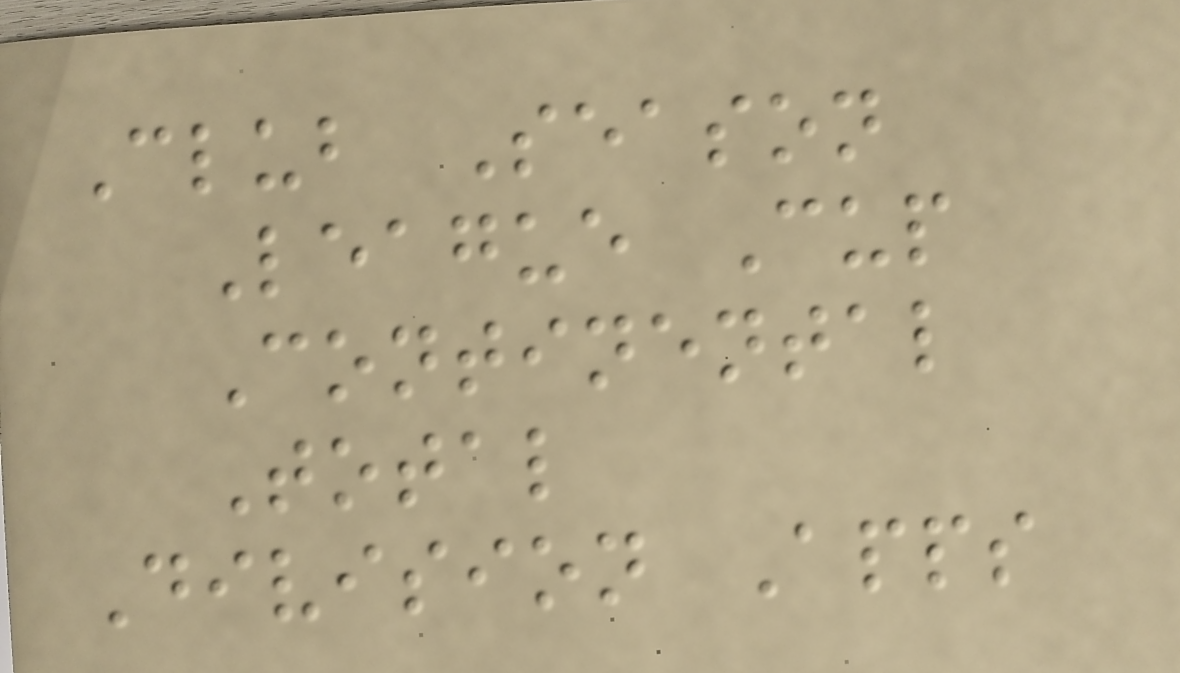Club Season
League Cup
Continental
Total
Division Apps
